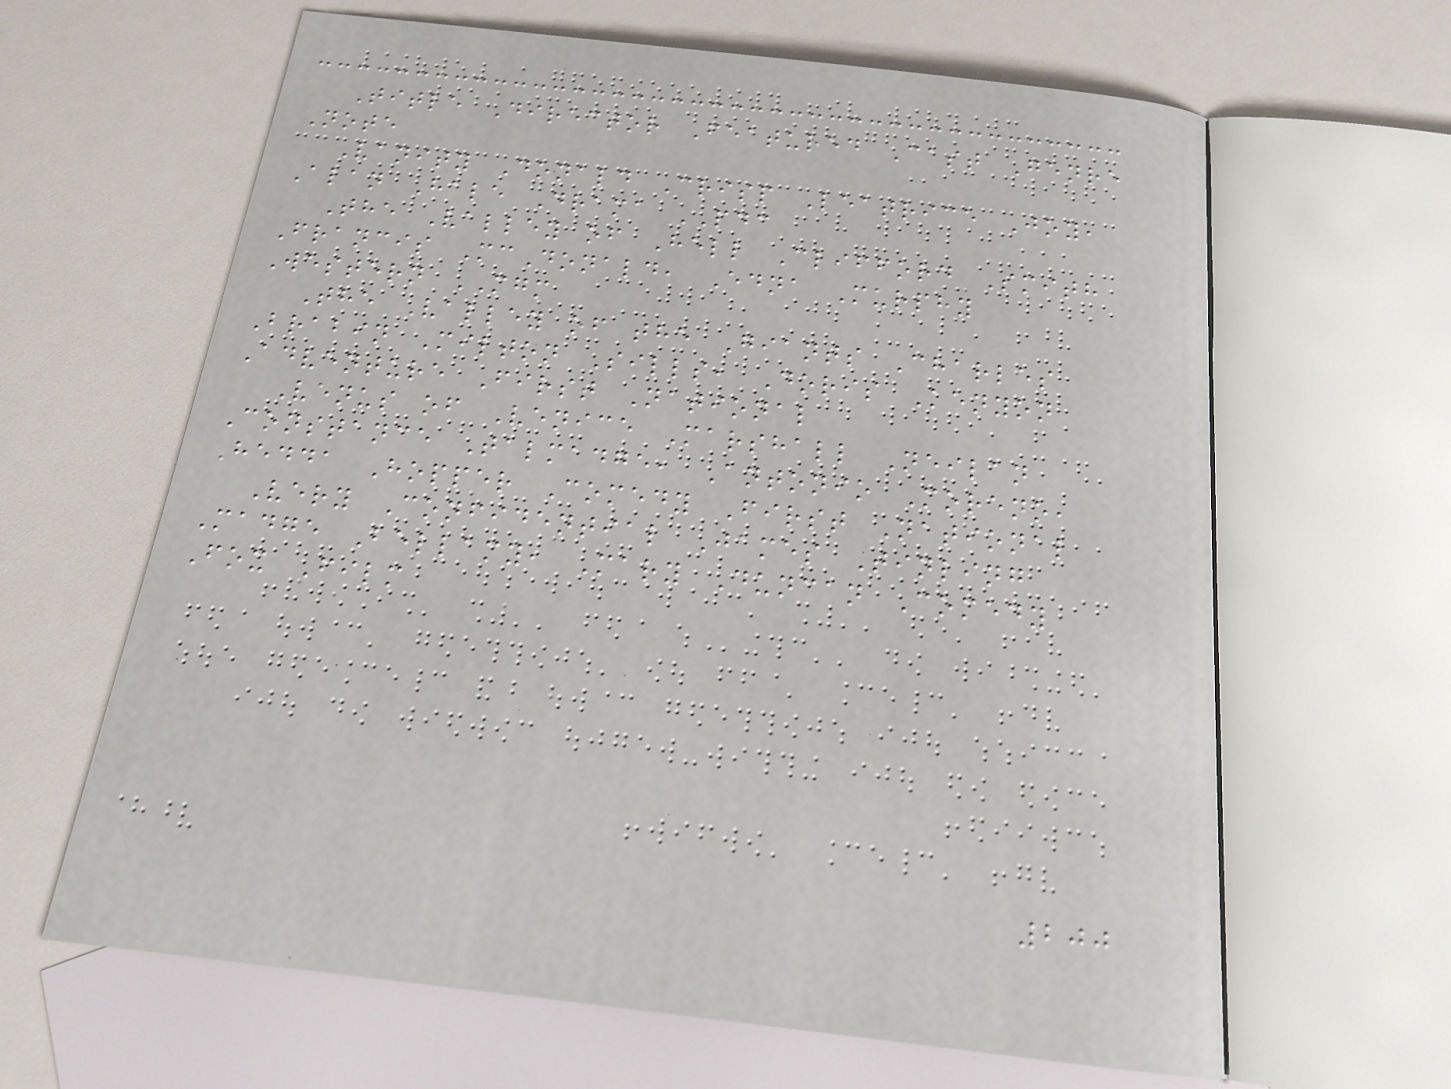Title Director Featured Cast Genre
Note
Vanity Donald Crisp Leatrice Joy,
Alan Hale Drama PDC
The Valley of Hell Clifford Smith
Francis McDonald, Edna Murphy
Western MGM
The Valley of the Giants Charles
Brabin Milton Sills, Doris Kenyon
Adventure First National
Venus of Venice Marshall Neilan
Constance Talmadge, Antonio Moreno,
Hedda Hopper Comedy First National
Very Confidential James Tinling
Madge Bellamy, Mary Duncan Comedy
Fox Film
200
